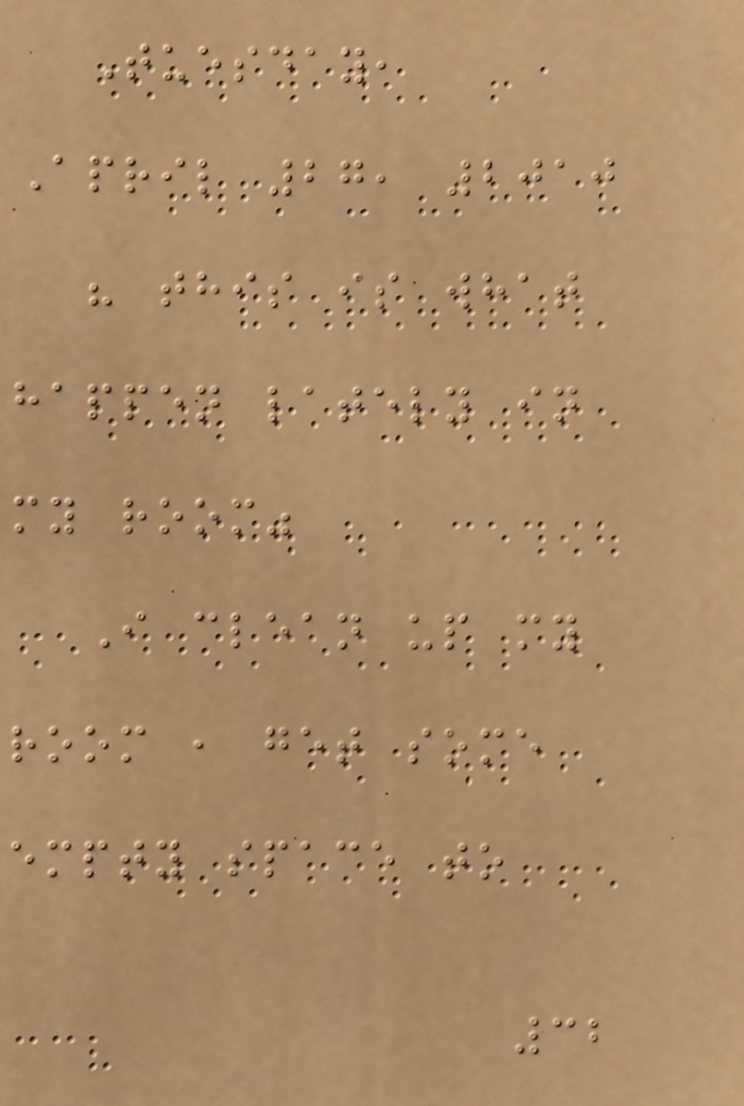Tuesday,
April 27, 2010
" this is what
happen lately in
my room"
I clean up my
room , get some
empty space to
32
